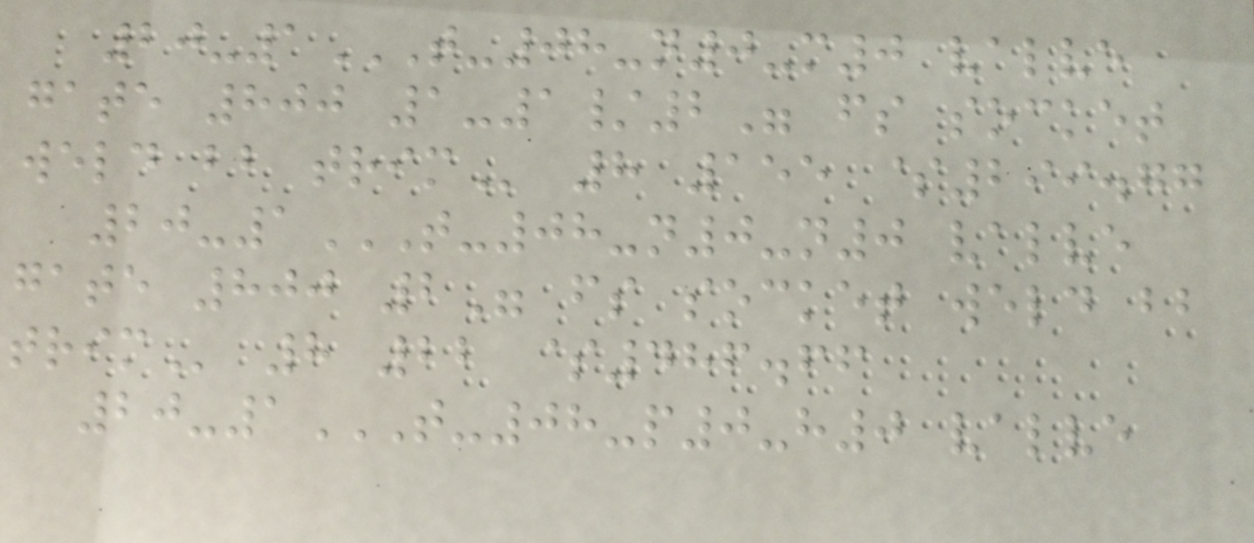20-1T-08-N0-M0 VALVE
GATE 800 1-1/2" FS SOCKET
WELD BB TRIM 8 155 $299.77
20-1T-08-N0-N0 VALVE
GATE 800 2" FS SOCKET WELD BB
TRIM 8 22 $486.66
20-1T-08-P0-H0 VALVE
